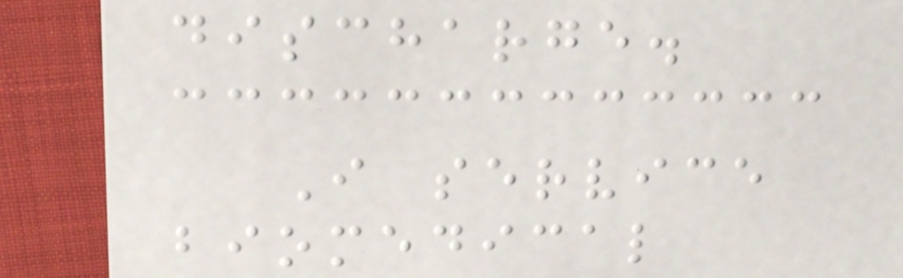discharge.
I service
biomedical
